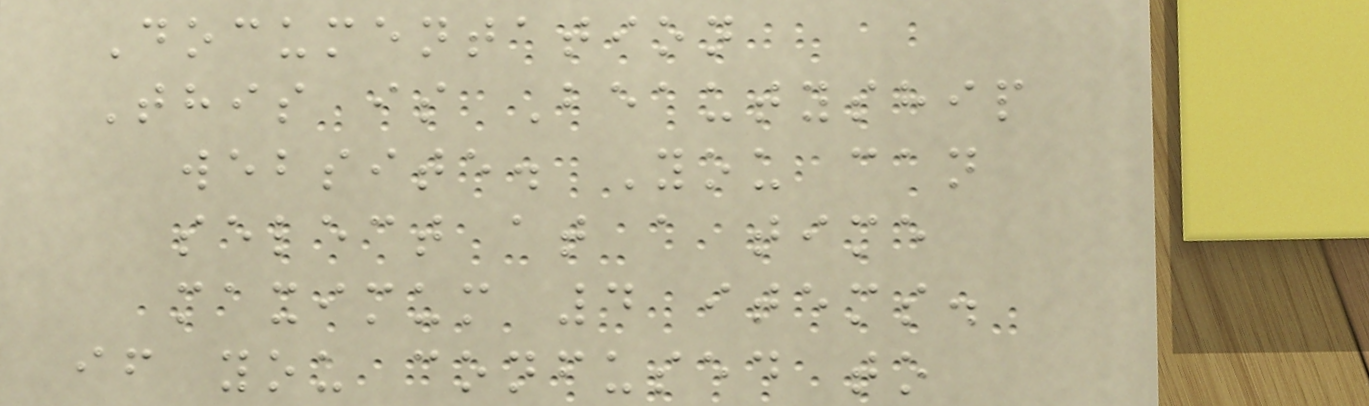Documentation
This is Beautyship
website. You can
select at a time
maximum 4 items.
if you confused to
